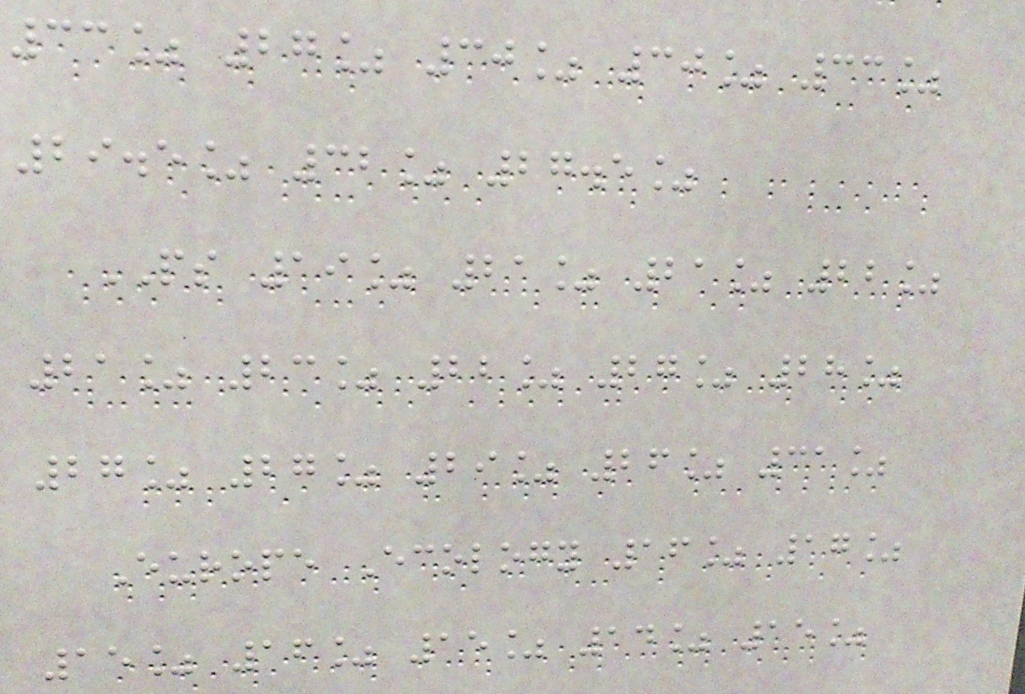33% 27% 30% 30% 33%
29.5% 32% 27.5%
PS 19% 21% 21% 22%
21% 23% 22% 27% 28%
27% 27% 29% 26% 31%
Europe Ecology 16% 17%
15% 16% 15% 14% 15%
